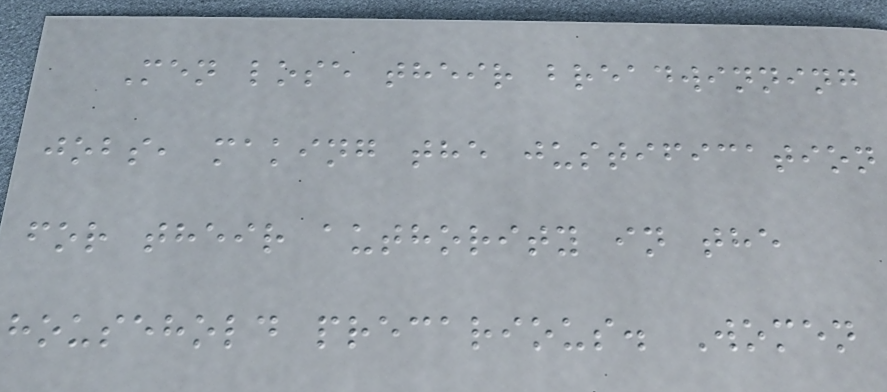Men lose their breadwinning
jobs, making the justification
for their authority in the
household precarious. Women
